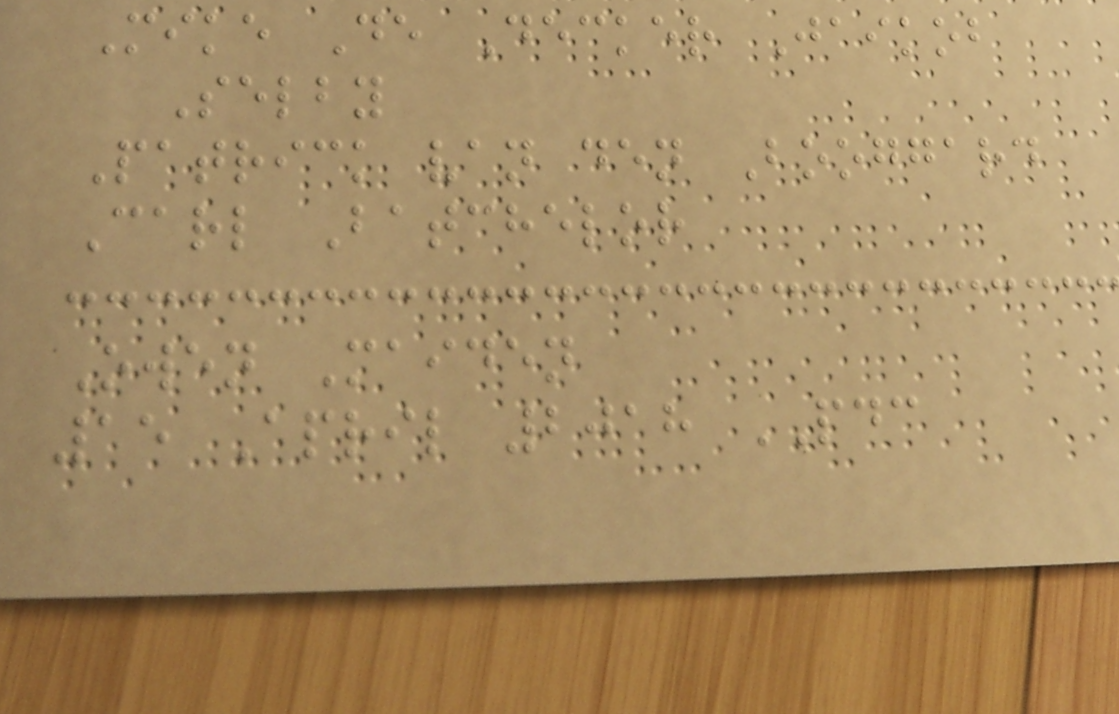Mike De Decker Jaikob
Selby
Patrick van den Booggard
Carl Batchelor
Owen Maiden
15 April 2018 PDC
